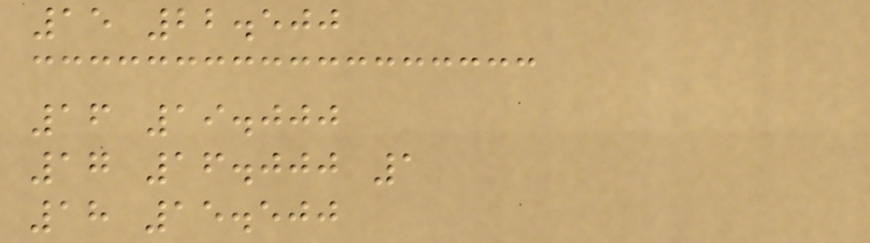15 22.500
16 19.000
17 16.000 1
18 15.500
